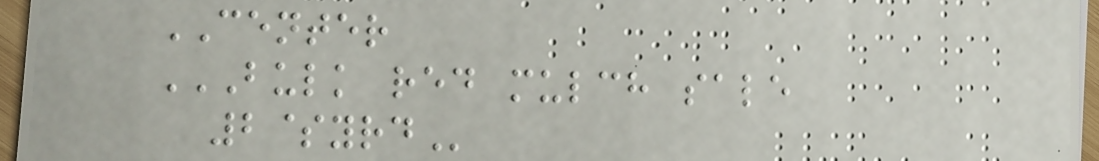CENTER
BULK RED MULCH SALE
2$YRD
